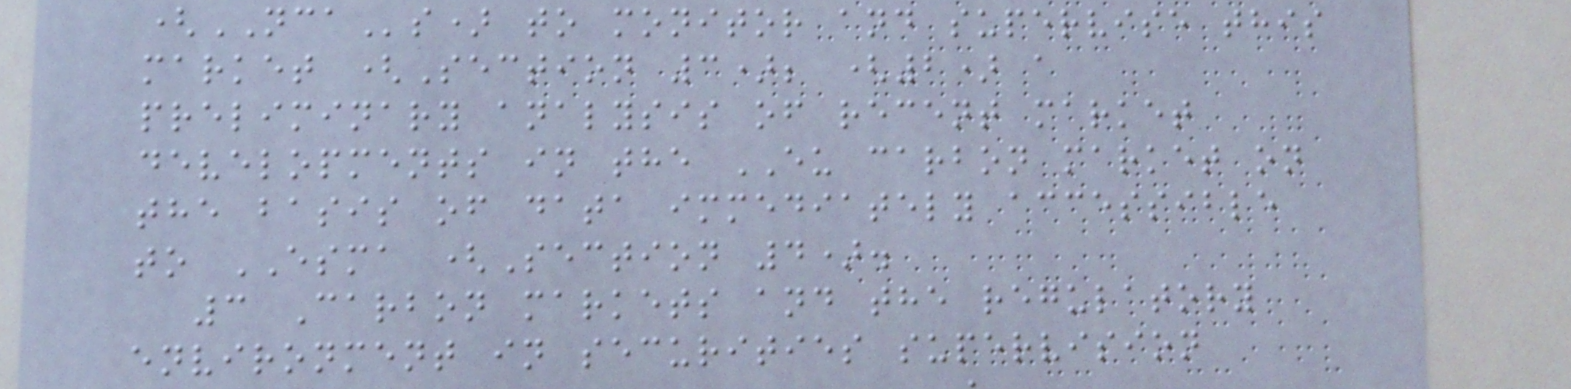(NCAs) to monitor and supervise this
market (Section 3); (2) a
preliminary analysis of recent market
developments in the EU carbon market on
the basis of data immediately accessible
to ESMA (Section 4).
3 Carbon markets and the regulatory
environment in securities supervision
